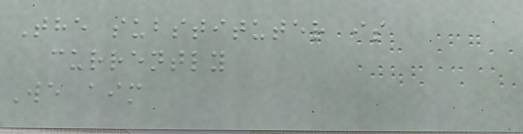The substituter is
currently
We aim
